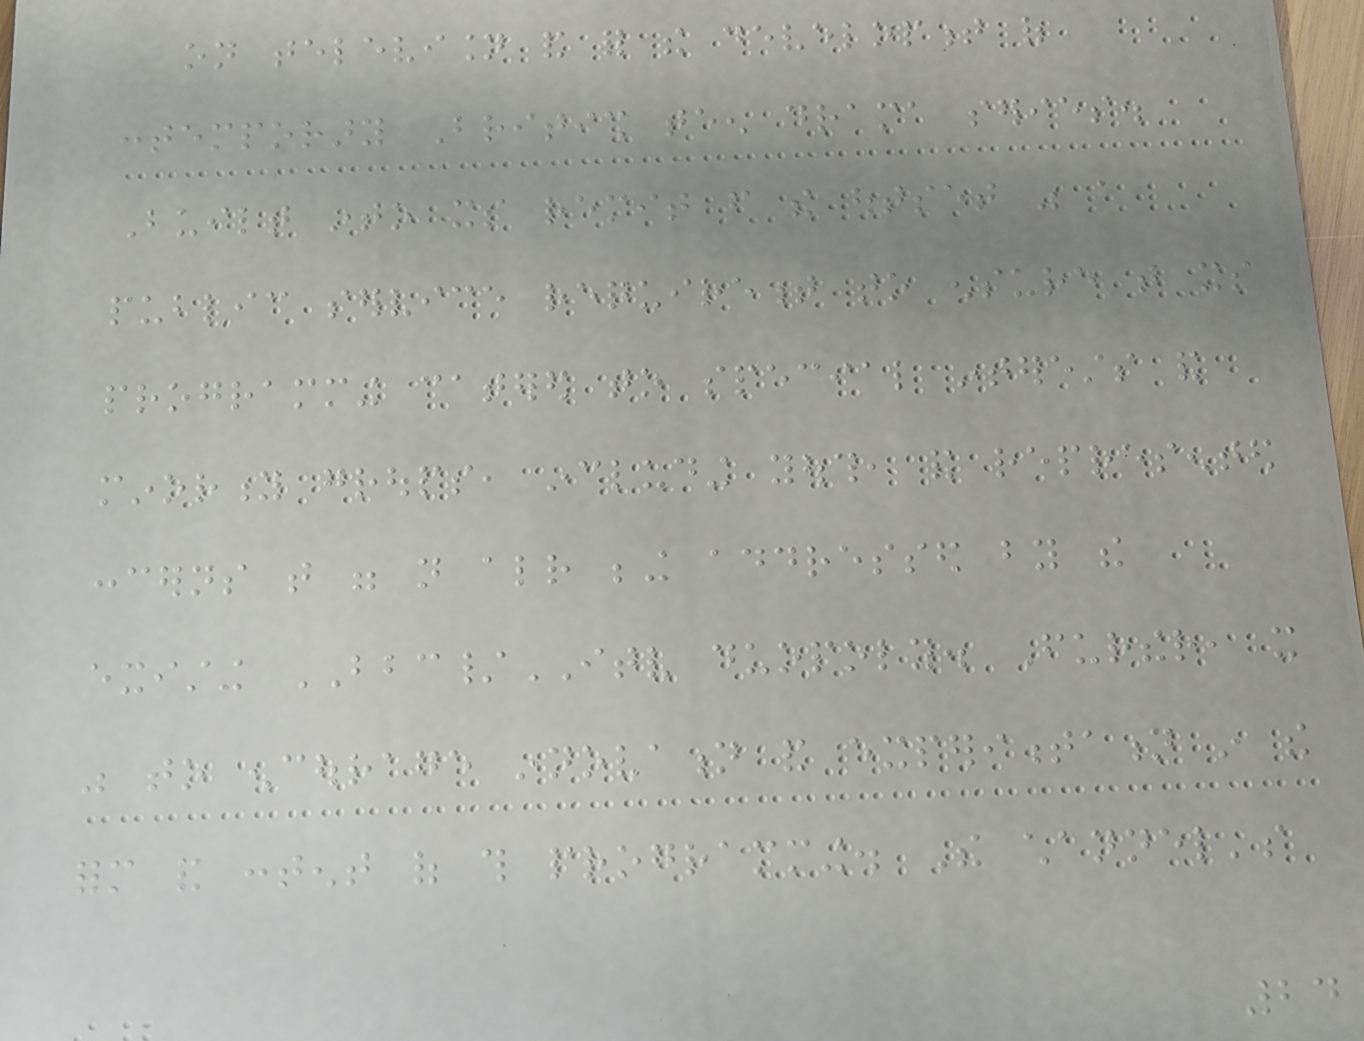on television and for the development of
contemporary British teen drama series.
Built into its remit from the outset was a
public service requirement to ensure that its
programming catered to special interests and
minority groups, including youth, and represented
concerns that were not already being addressed by the
existing BBC/ITV duopoly. Further, it
was to encourage innovation and experimentation in the
form and content of this programming. The channel's
24
